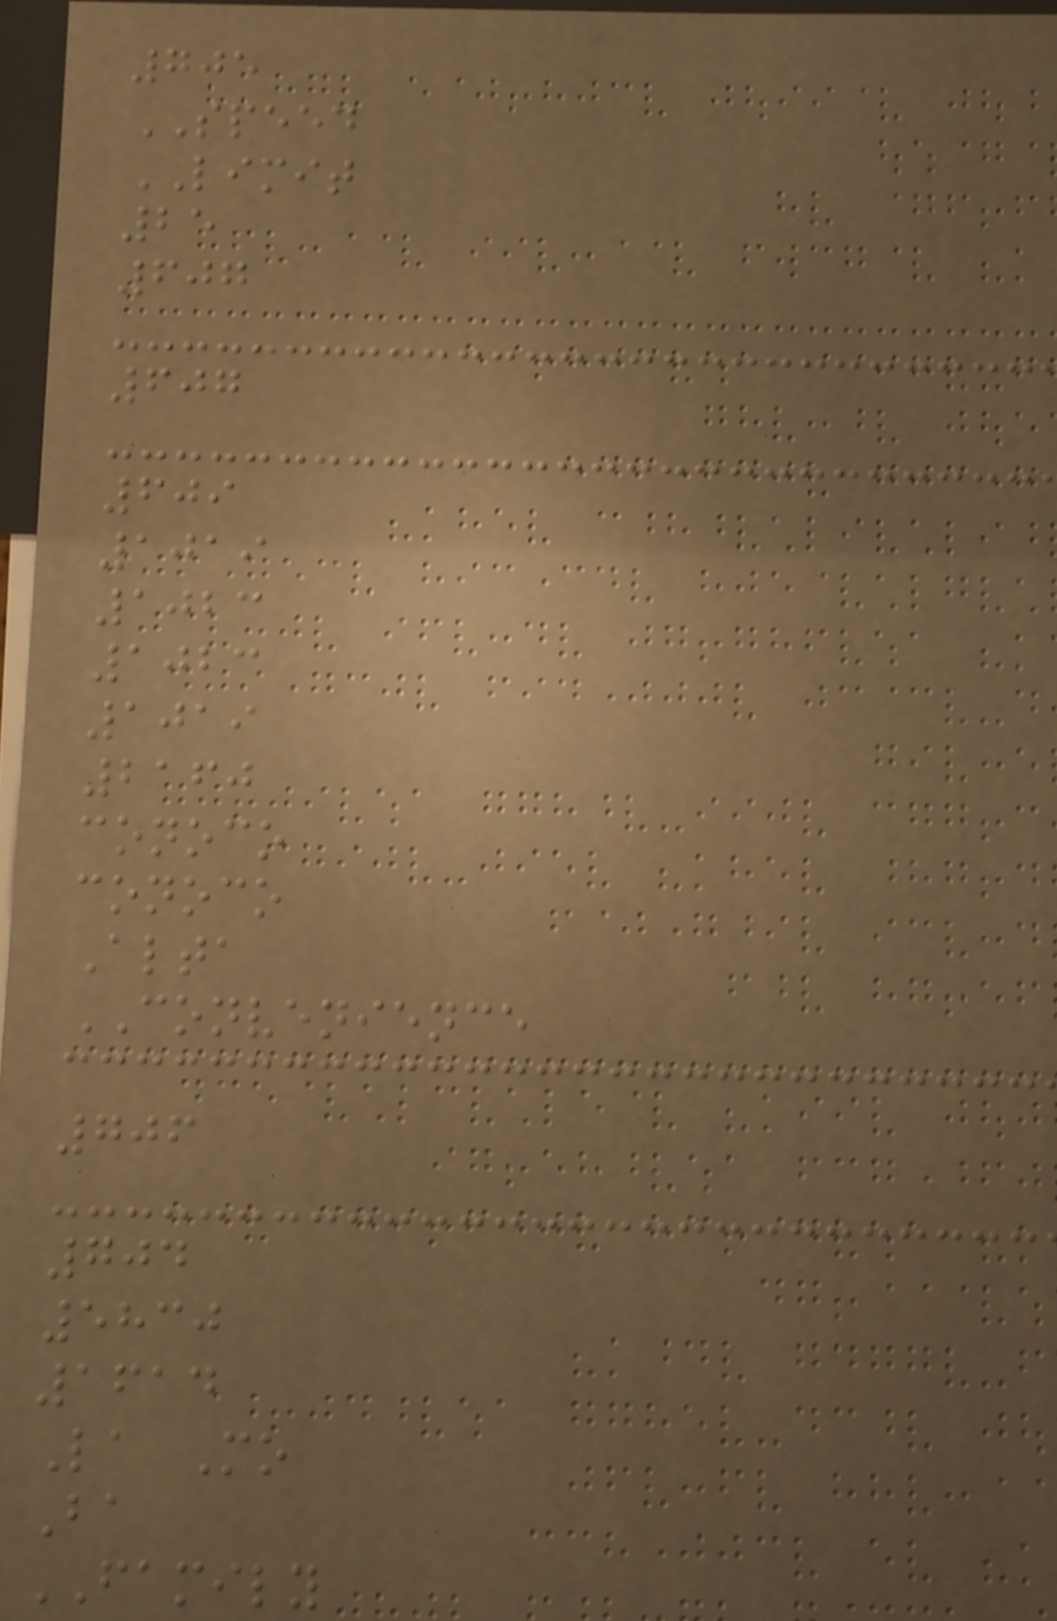705
SPEED
LIMIT
25
607
607
609
1019
1023
1023
1019
2160
conoco
conoco
Alta
CONVENIENCE
706
704
5830
1614
La Mo
Ba
FAMILY
